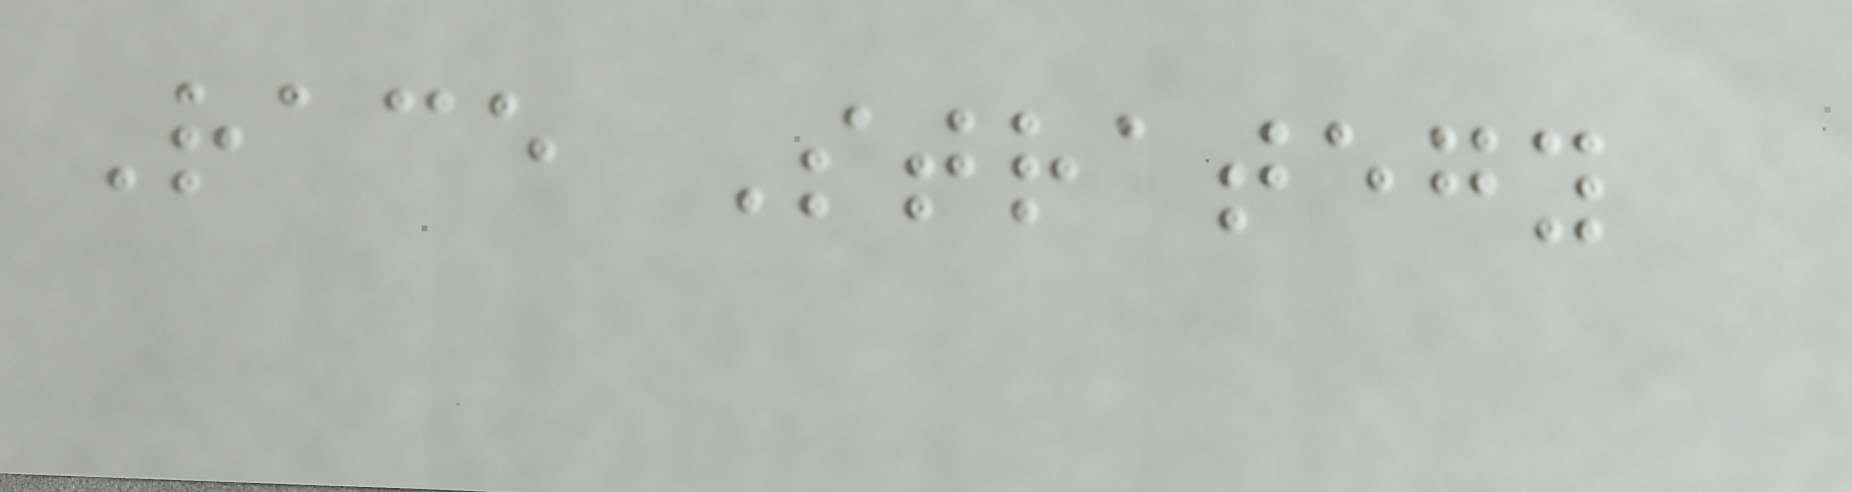Race Strategy
